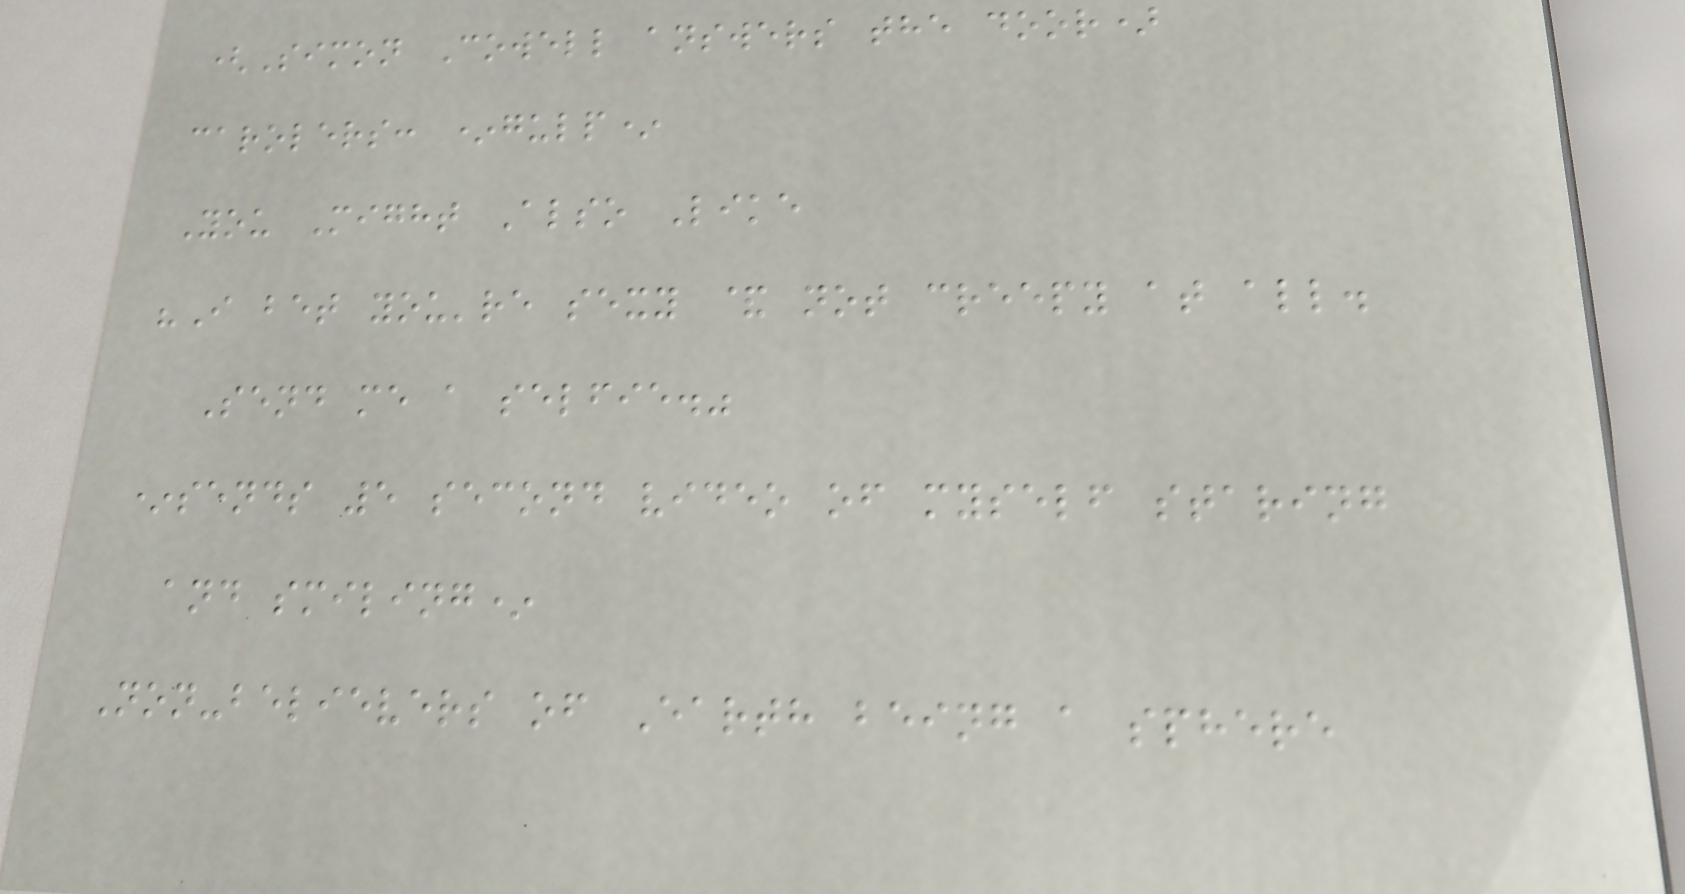(Simon Cowell answers the door)
carolers: *gulp*
You Might Also Like
"I bet you're sexy & not creepy at all.
Send me a selfie."
*sends 5 second video of myself staring
and smiling*
Non-believers of Earth being a sphere
